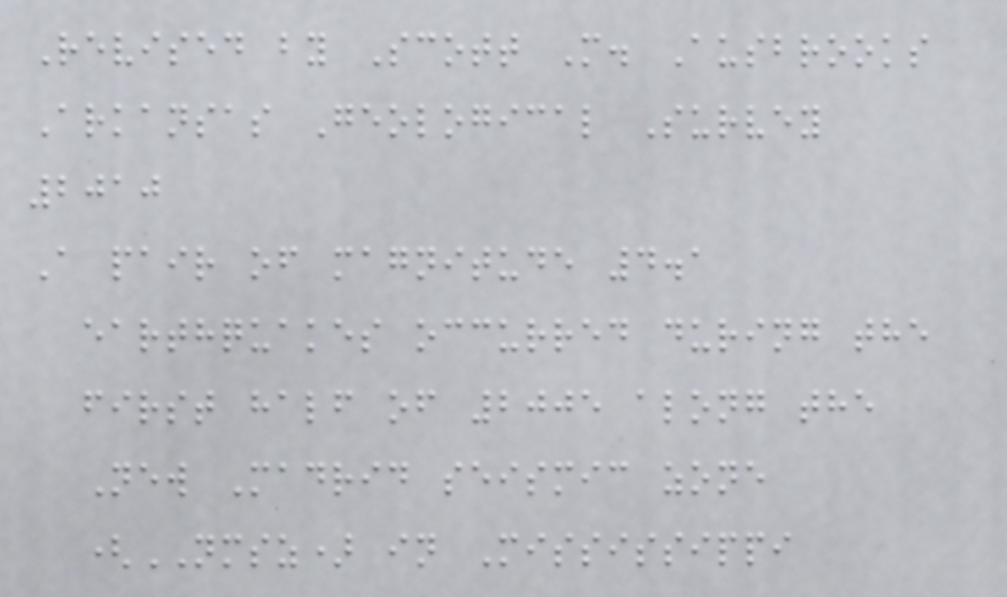Revised by Scott M. Ausbrooks
Arkansas Geological Survey
2010
A pair of magnitude 4.1
earthquakes occurred during the
first half of 2005 along the
New Madrid seismic zone
(NMSZ) in Mississippi
